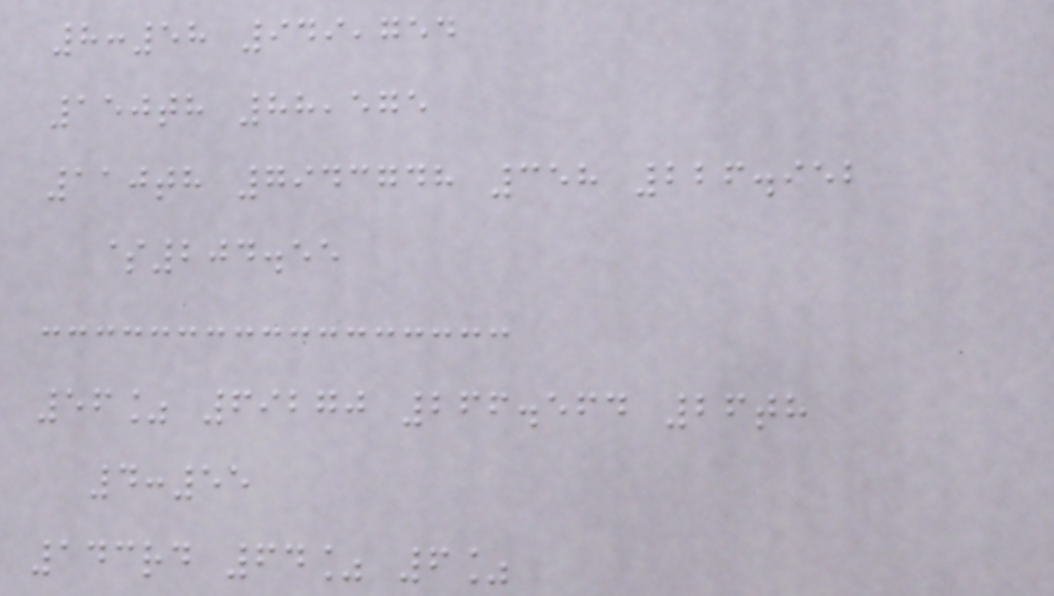8:58 949,754
150th 88,575
110th 7943748 358 226.952
$204.55
56% 69270 266.564 26th
4:55
143rd 64% 6%
